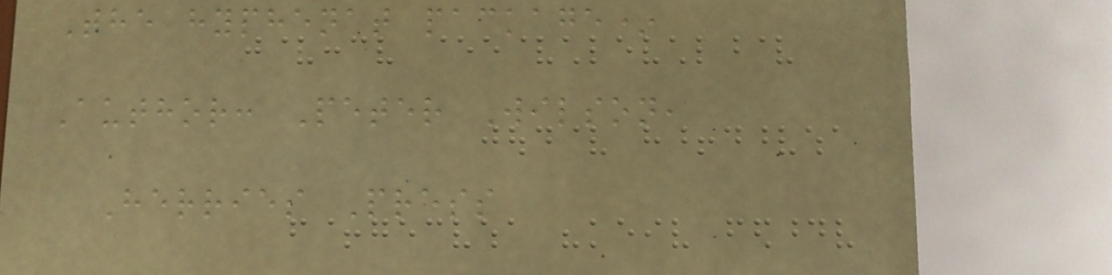The hyphenat package*
Author: Peter Wilson,
Herries Press
